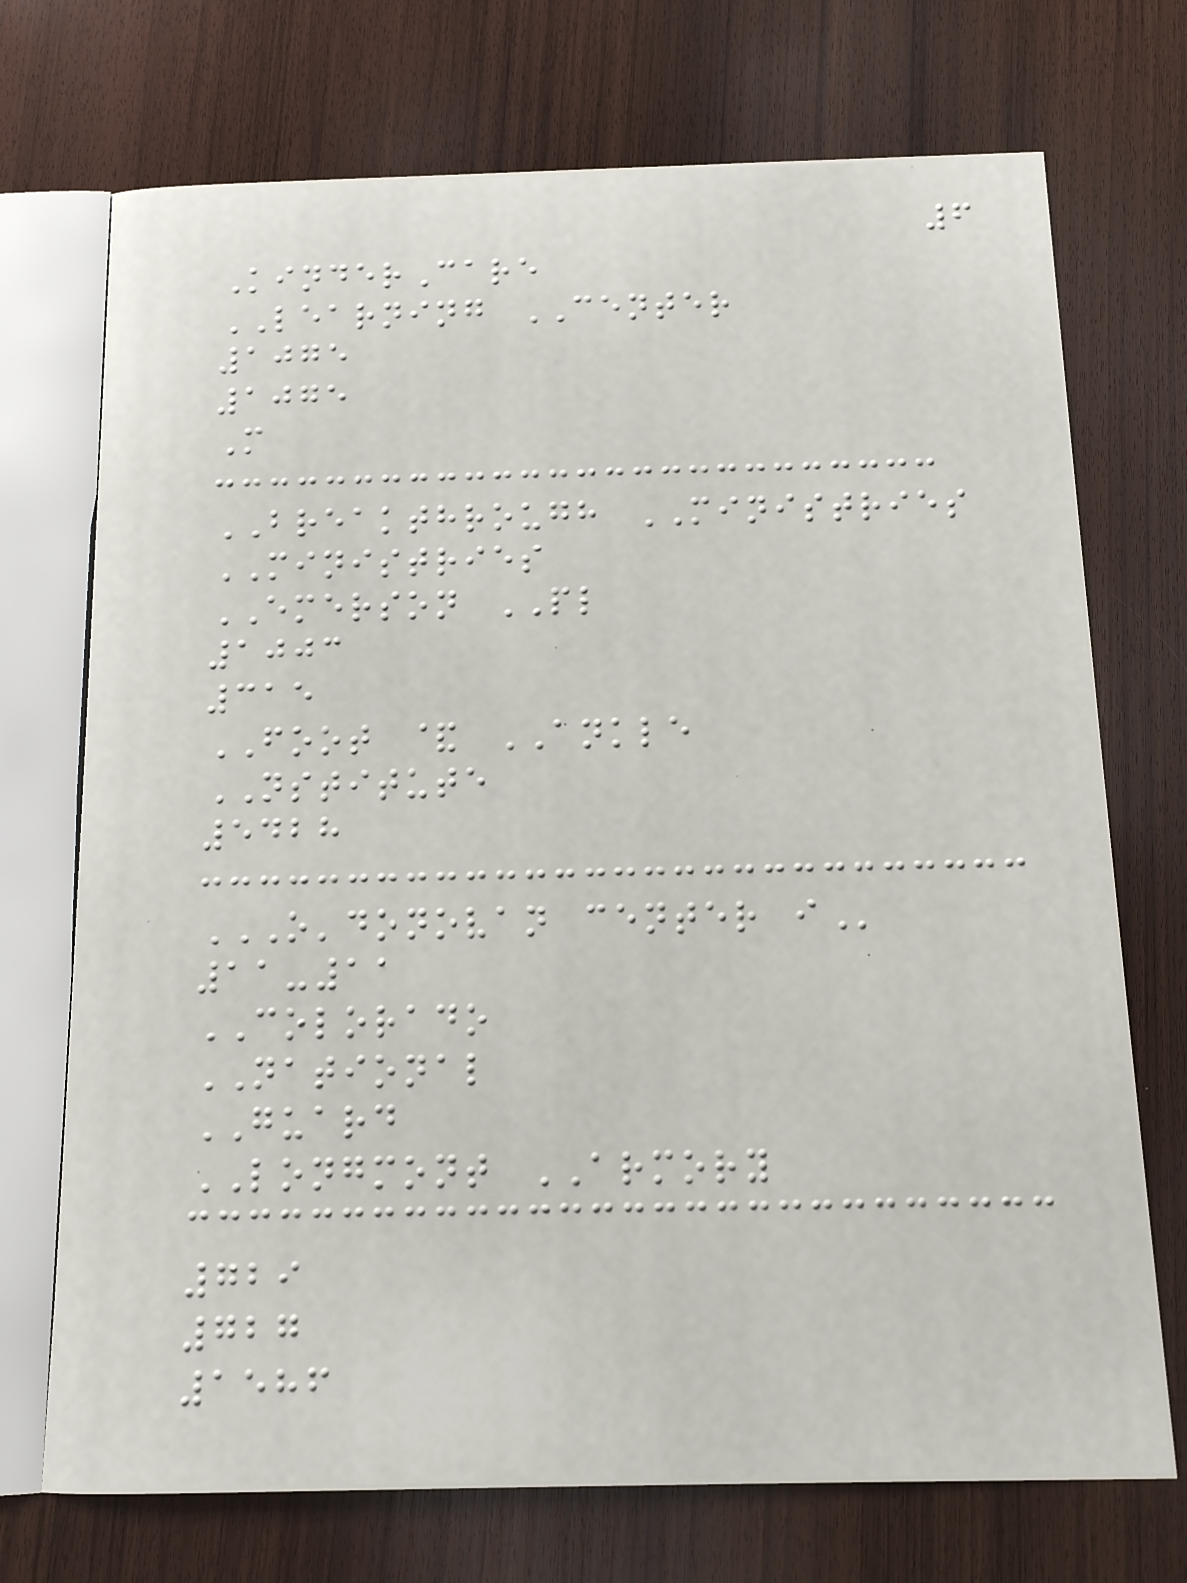6
KinderCare
LEARNING CENTER
1075
1075
M
BREAKTHROUGH MINISTRIES
MINISTRIES
EMERSON PL
1003
315
FOOT & ANKLE
NSTITUTE
5428
O'DONOVAN CENTER I
11-11
COLORADO
NATIONAL
GUARD
LONGMONT ARMORY
729
727
1586
